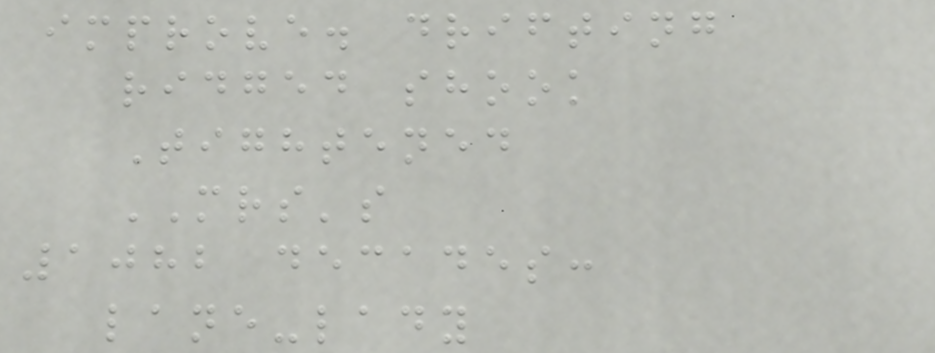improve. drifting
ridged shook
Tightened
MRS's
1082 decades:
lane-lady
